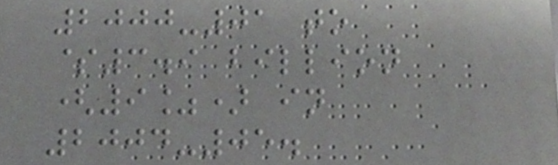2000-01 to
$3.9 billion
(9%) in
2004-05.
